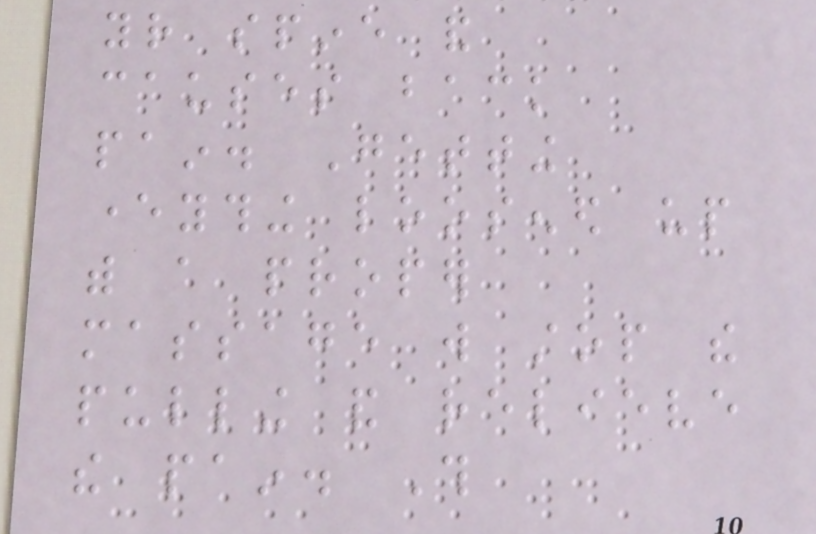your spine and
causes back
pain. Getting
everything loosened up
with a proper
massage will stop the
pulling and relieve
the pain. This
